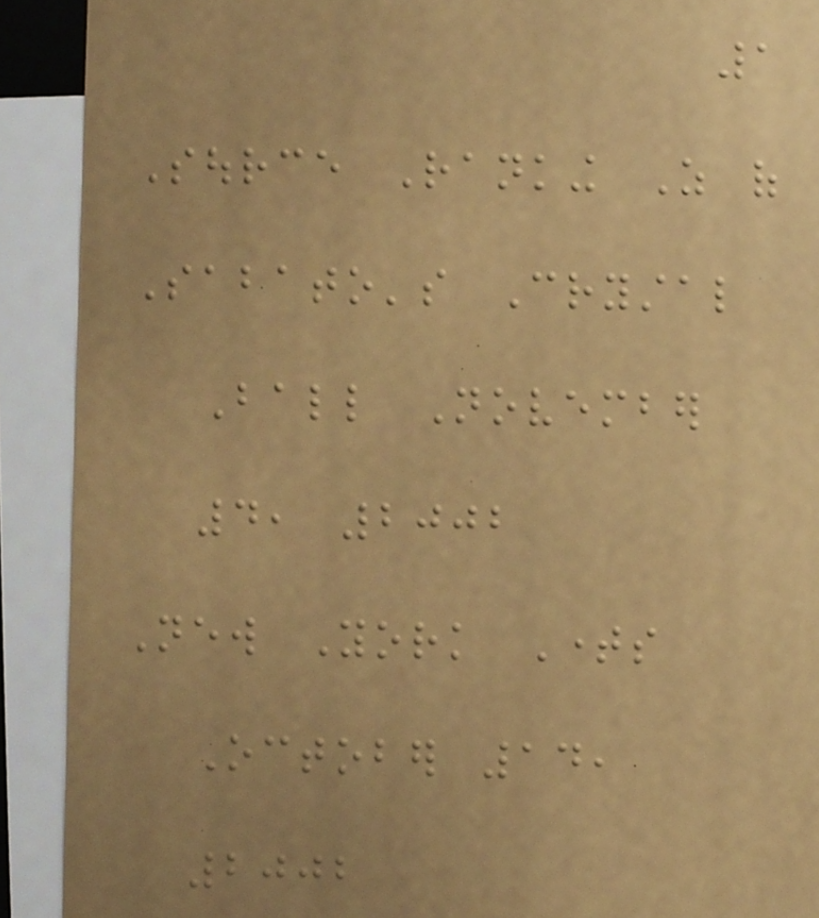1
Source Ranking As of
Sabato's Crystal
Ball November
4, 2002
New York Times
October 14,
2002
